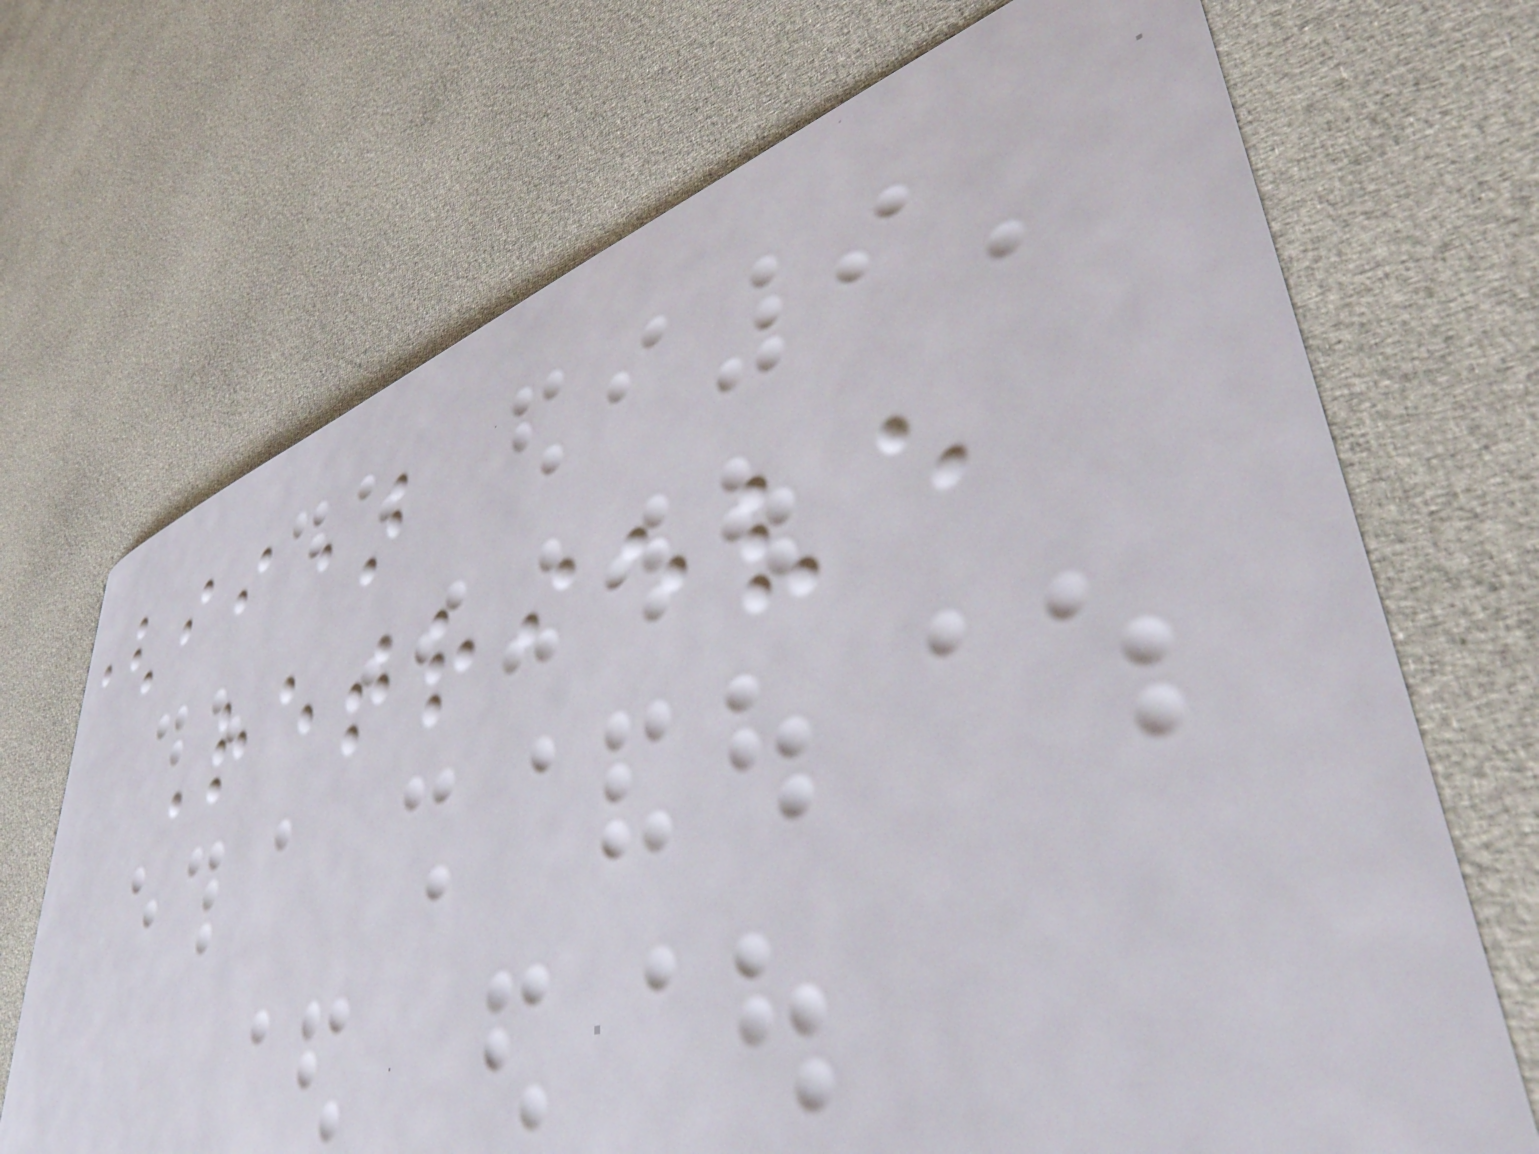(ii)
Retrieve
